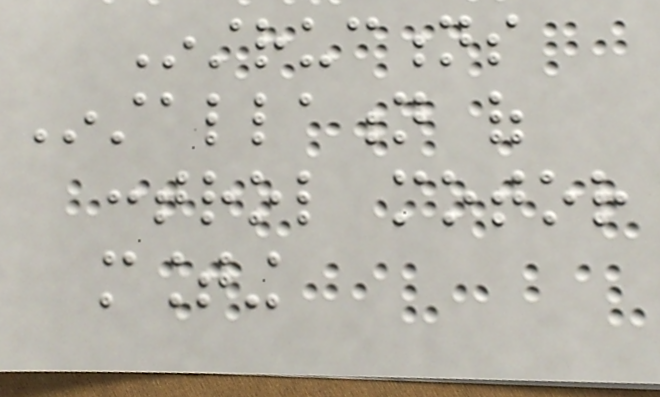Instructions
Installation of
control motor
mounting
